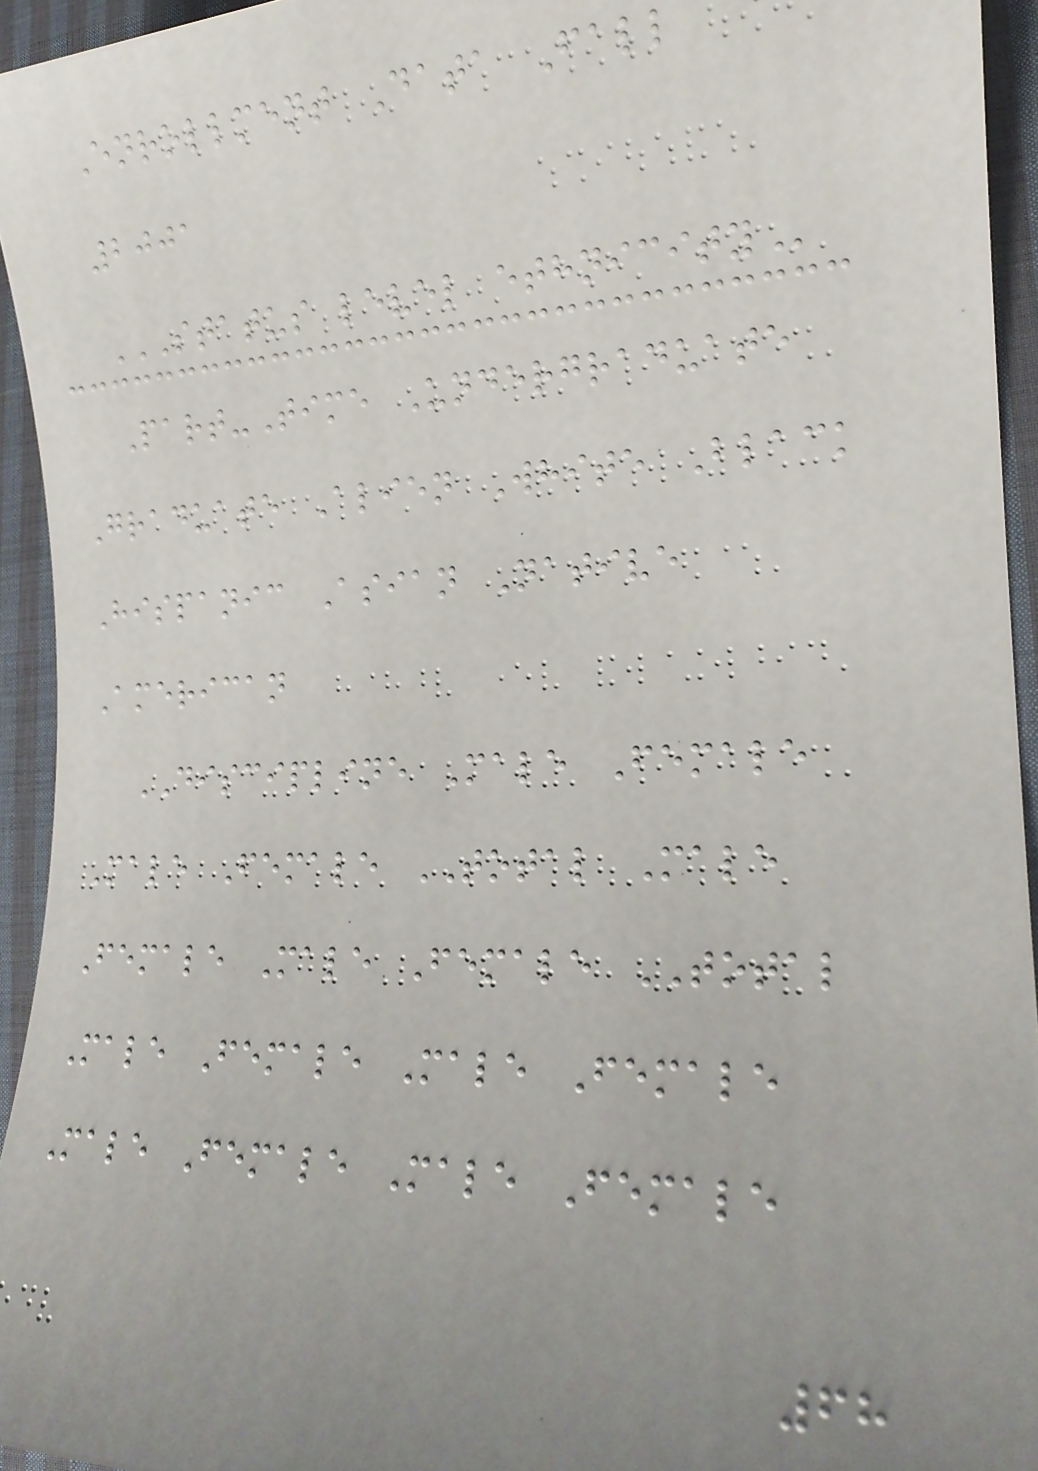Enrollment Data Fall
2001
STATUS LEVEL ETHNICITY
Part-Time Undergraduate
Graduate Alien White Black
Hispanic Asian Native
American
DISCIPLINE Male Female
Male Female TOTAL Male
Female Male Female TOTAL
Male Female Male Female
Male Female Male Female
68
